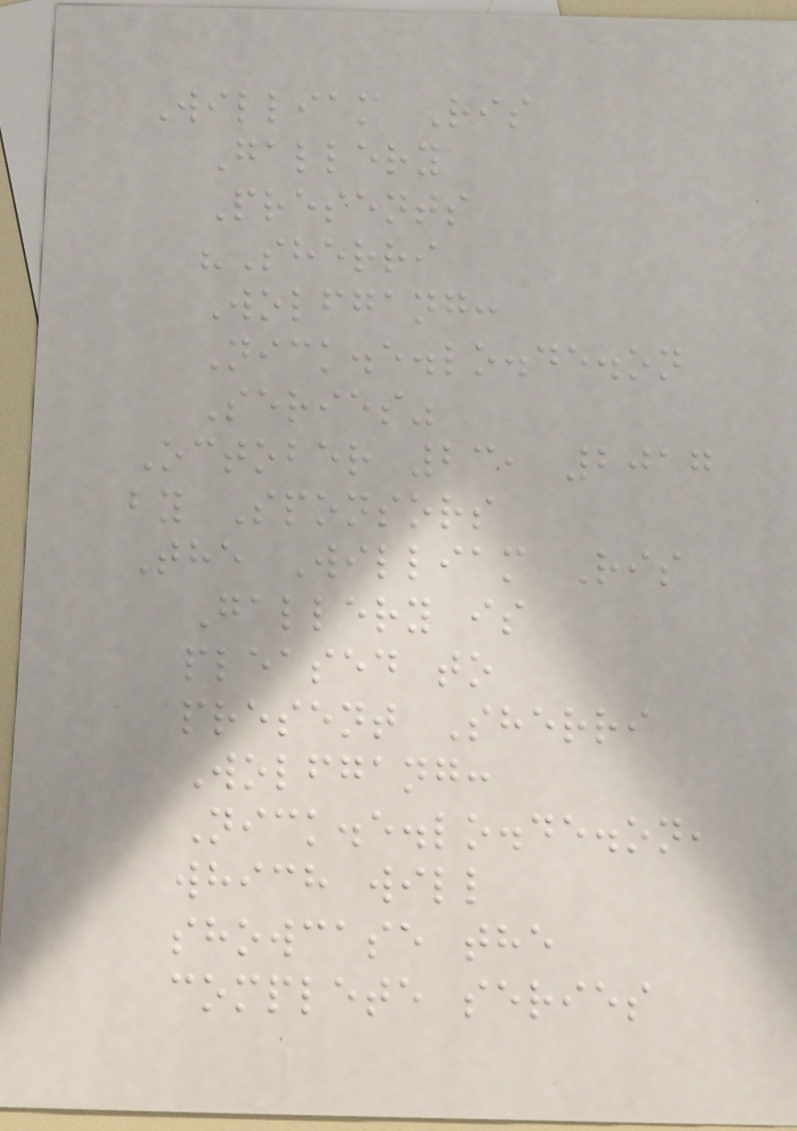William Ris
Gallery
Presents
"Sherri
Wolfgang:
Nick.e.lo.de.on
Series"
October 23, 2017
by Sponsors
The William Ris
Gallery is
pleased to
present Sherri
Wolfgang:
Nick.e.lo.de.on,
which will
showcase the
complete series
